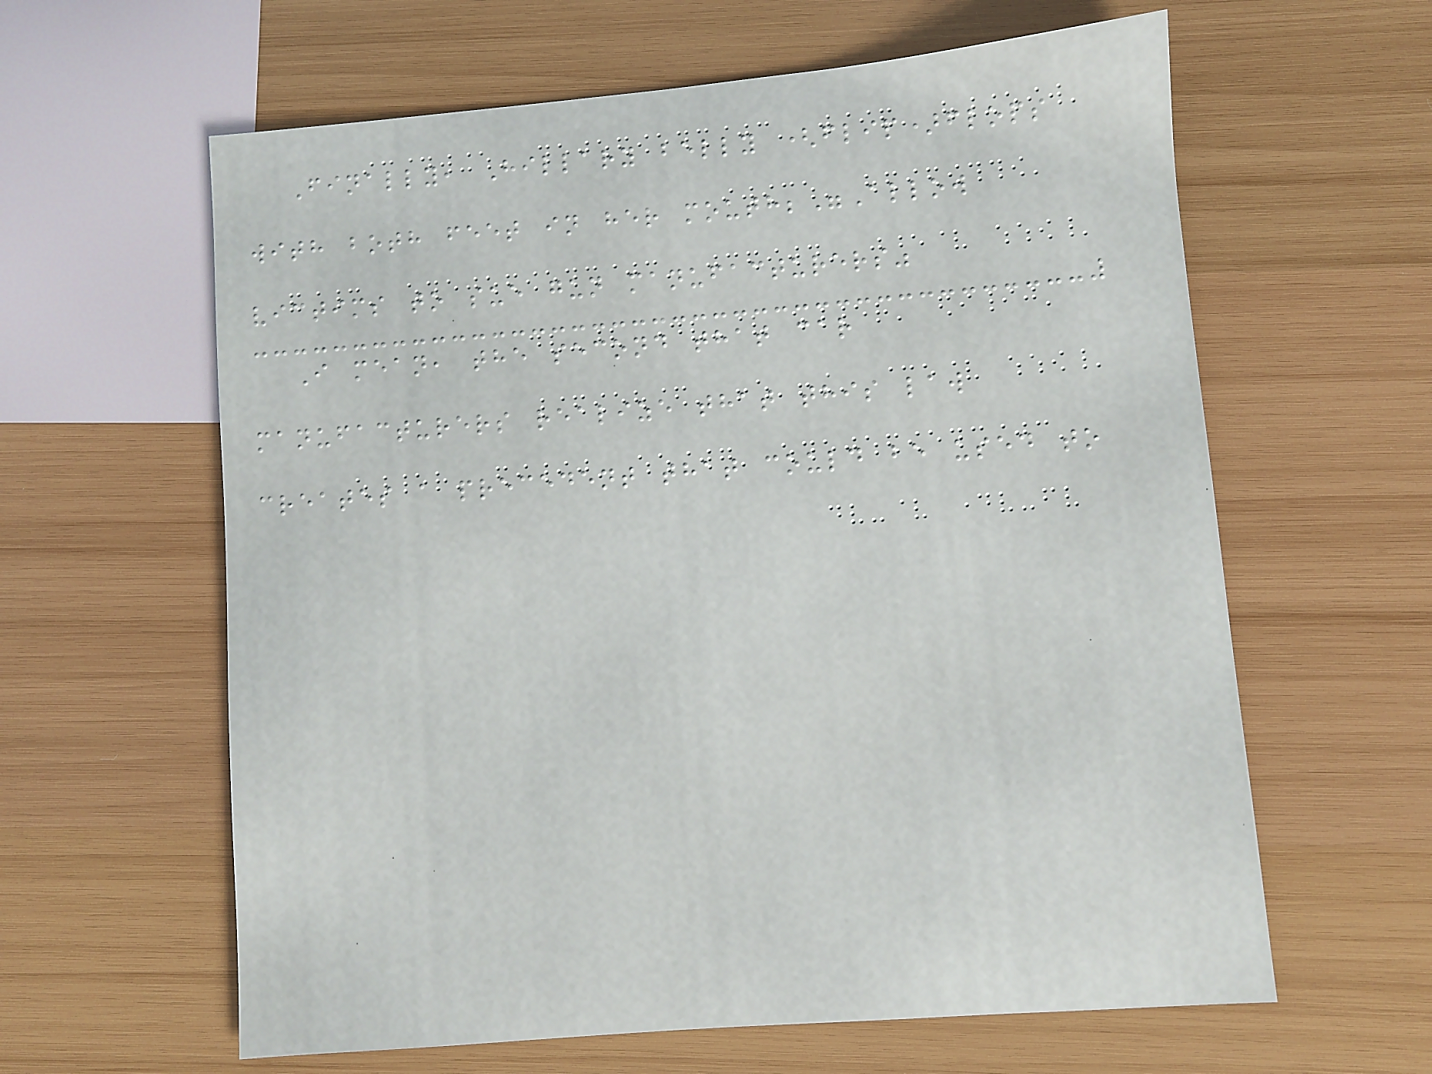Finally, Hillary belly (flip)flops
with both feet in her mouth;"Allow
victims to sue gun manufacturers"
I mean, the second that car
manufacturers realize that this law
creates a precedent that could be used to
